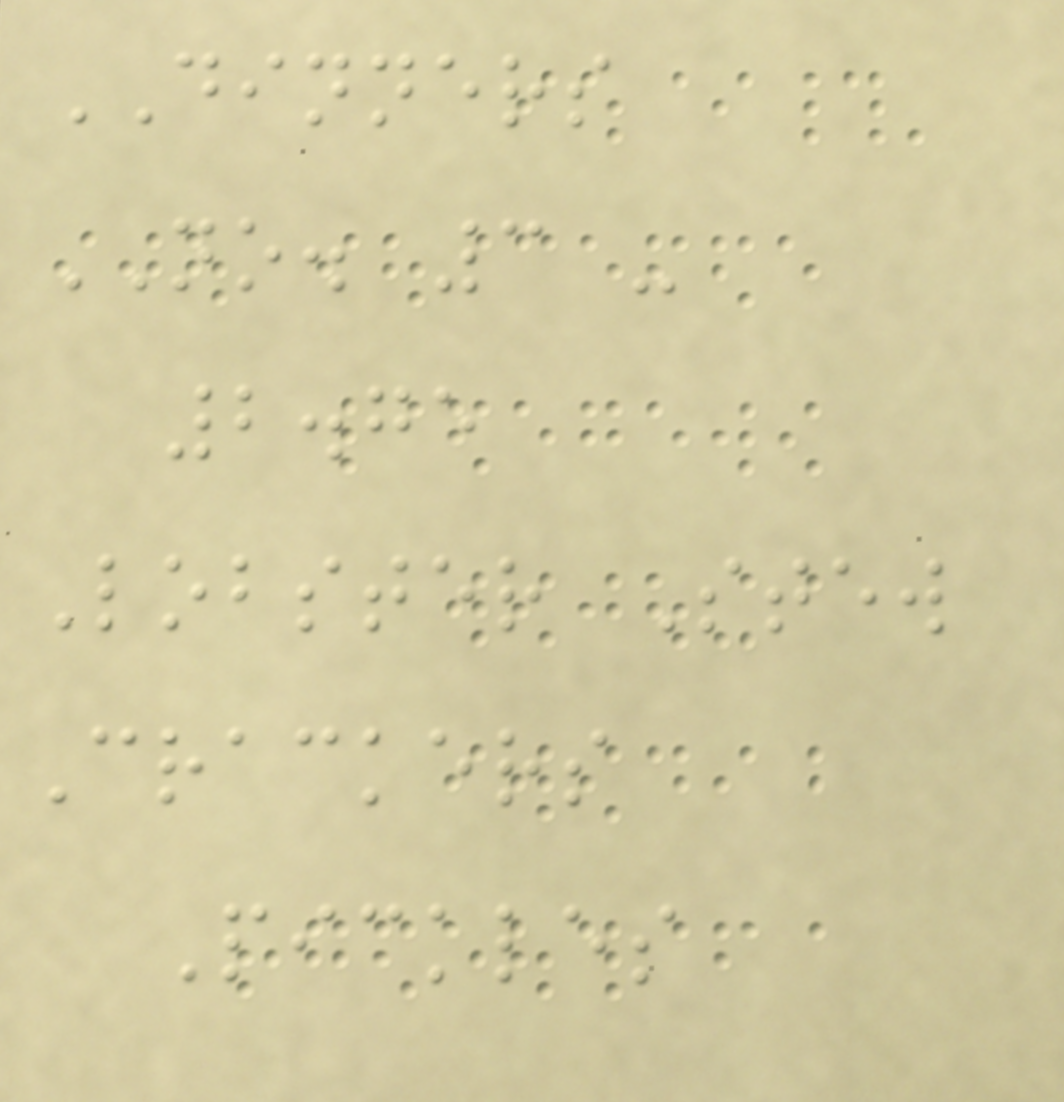DINNERS
NO. 3 -
2.75
Lobster Stew
Crackers
Pickles
